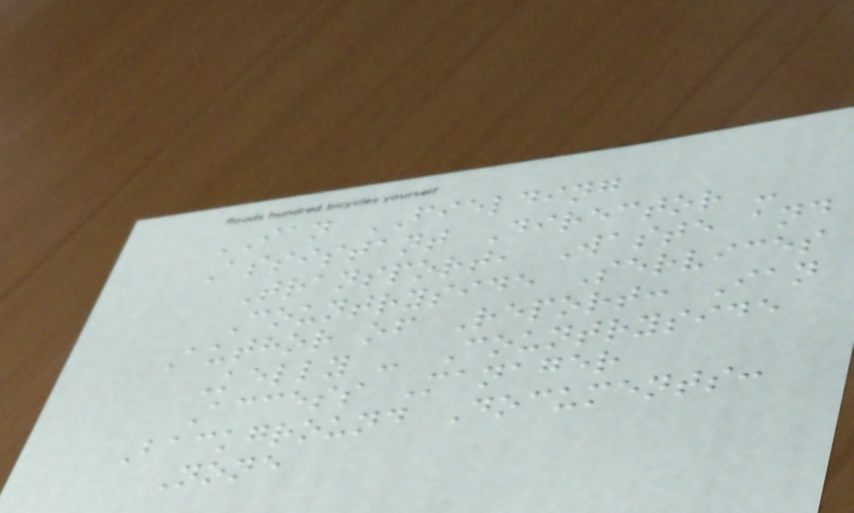IAN FIELDING
Assistant Director -
Transport, Waste and
Countryside Services
Author of Report: Ian
Kelly - Countryside
Access Manager
Background Documents:
None
